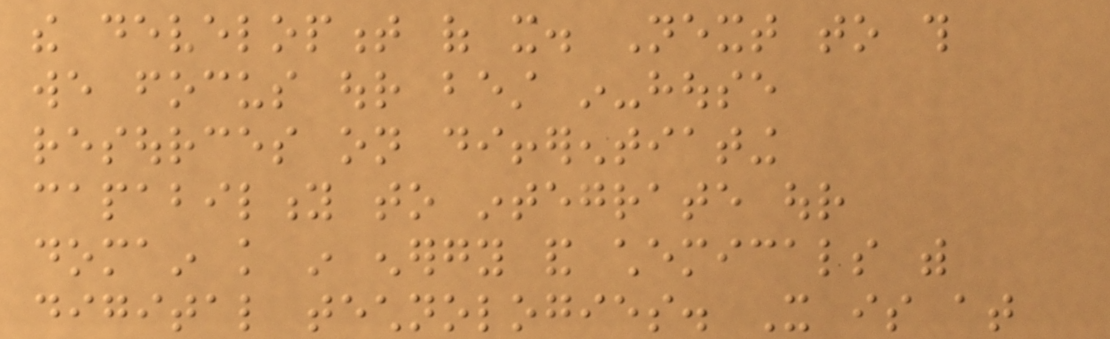the development of it. Next to this
we focus our best in-house
resources on differentiating
capability to integrate our
domain knowledge in energy and chemicals with
digital technologies. It is at
